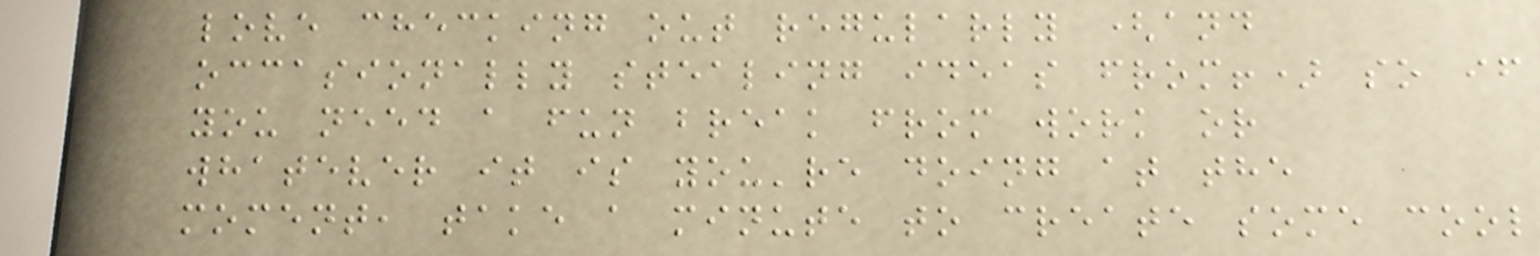love checking out regularly (and
occasionally stealing ideas from!) so if
you need a fun break from work or
whatever it is you're doing at the
moment, take a minute to create some cool
